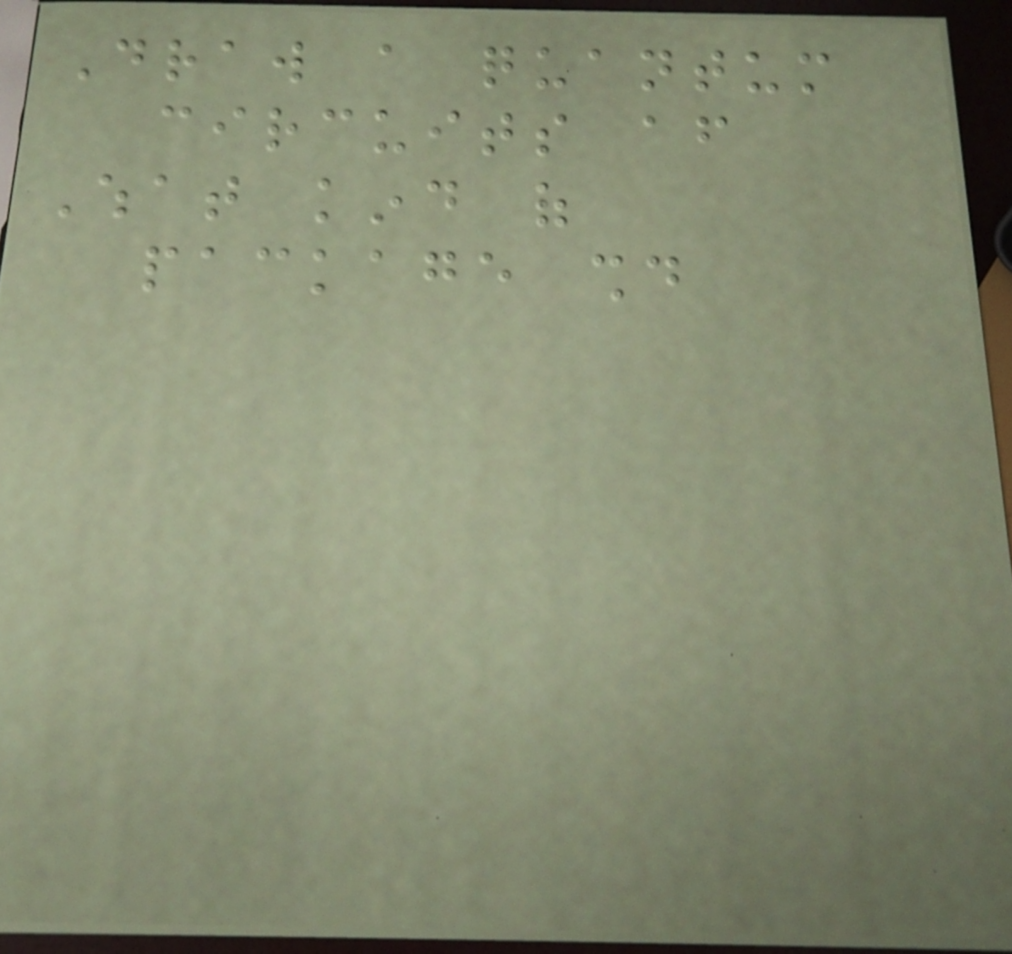Draw a quantum
circuits after
What kind of
package should
